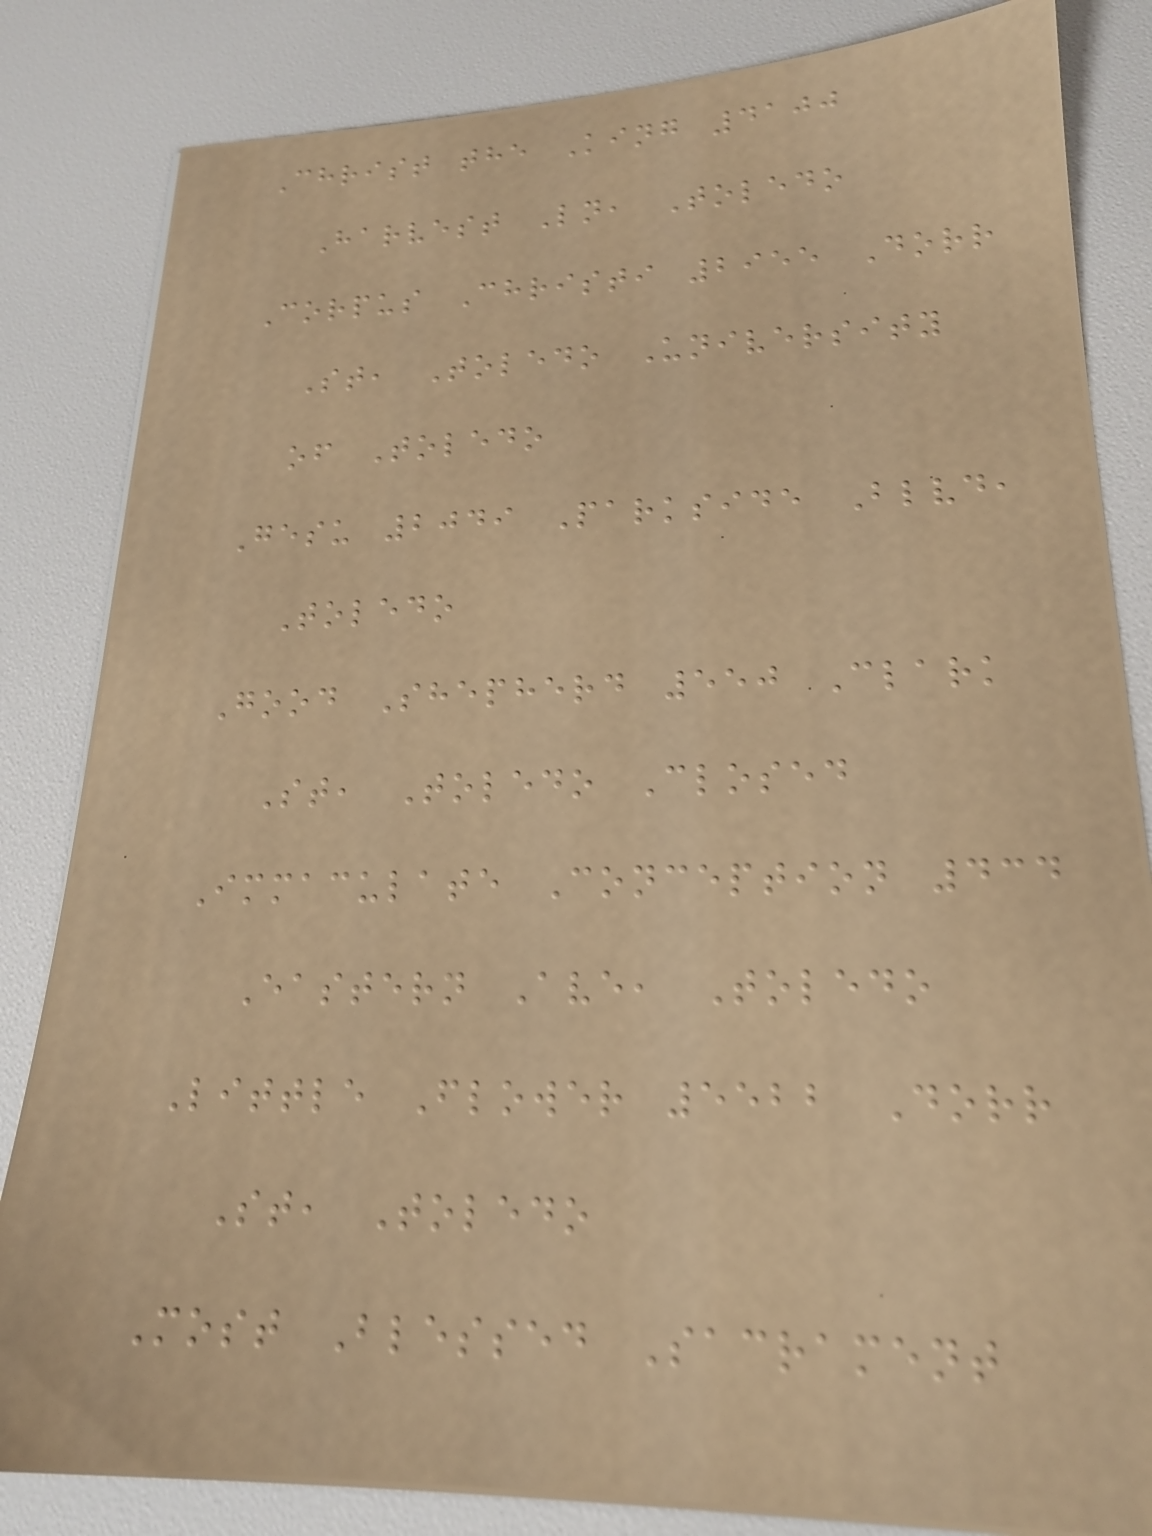Christ the King 4100
Harvest Ln, Toledo
Corpus Christi 2955 Dorr
St, Toledo University
of Toledo
Gesu 2049 Parkside Blvd,
Toledo
Good Shepherd 550 Clark
St, Toledo Closed
Immaculate Conception 434
Eastern Ave, Toledo
Little Flower 5522 Dorr
St, Toledo
Most Blessed Sacrament
